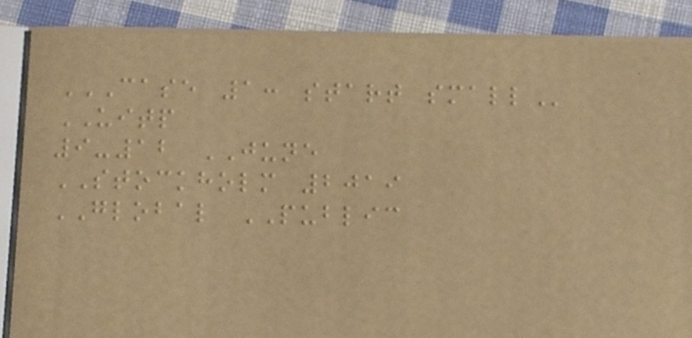CASE 1: START SMALL
UITP
9-12 JUNE
STOCKHOLM 2019
GLOBAL PUBLIC
